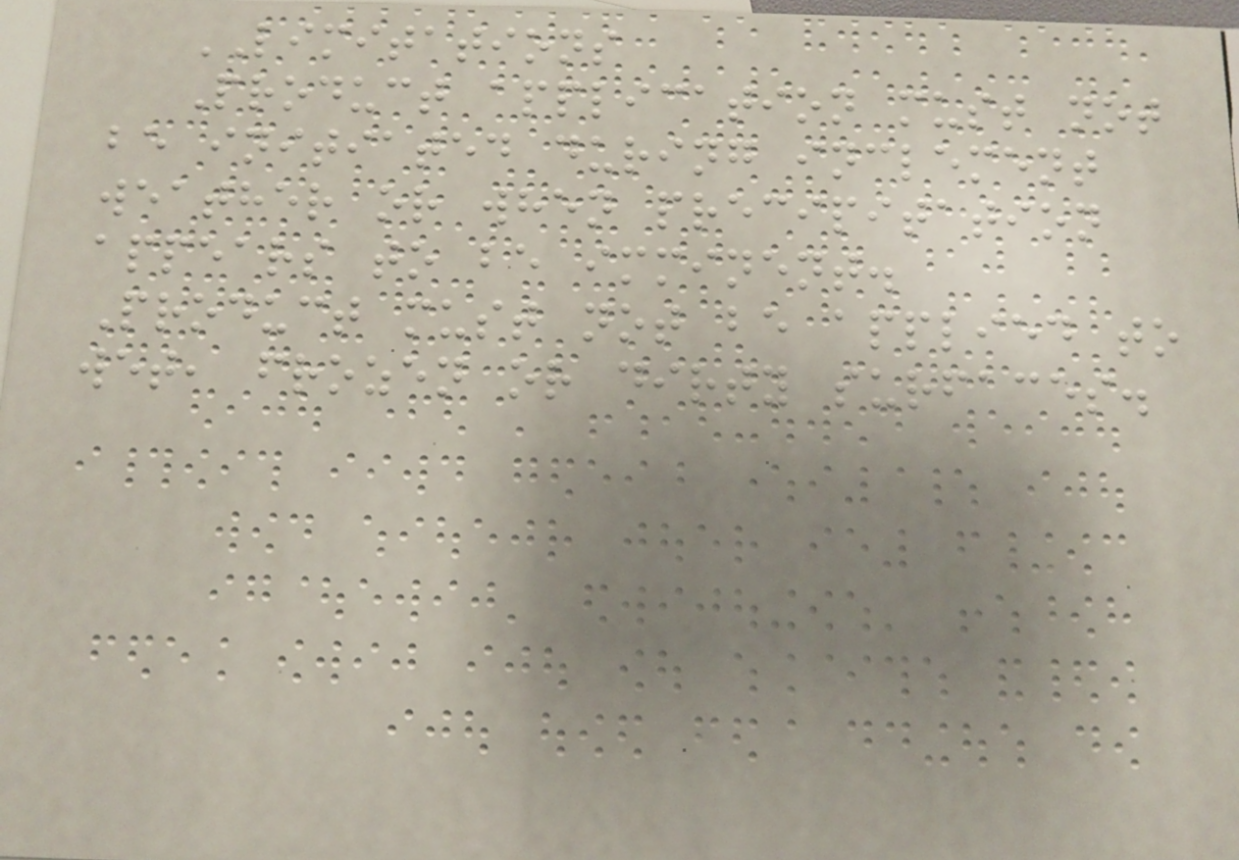LIMITATIONS
Product application must not
be initiated during inclement
weather or when precipitation
appears to be imminent.
Product must not be applied to
wet, frozen or dirty surfaces.
